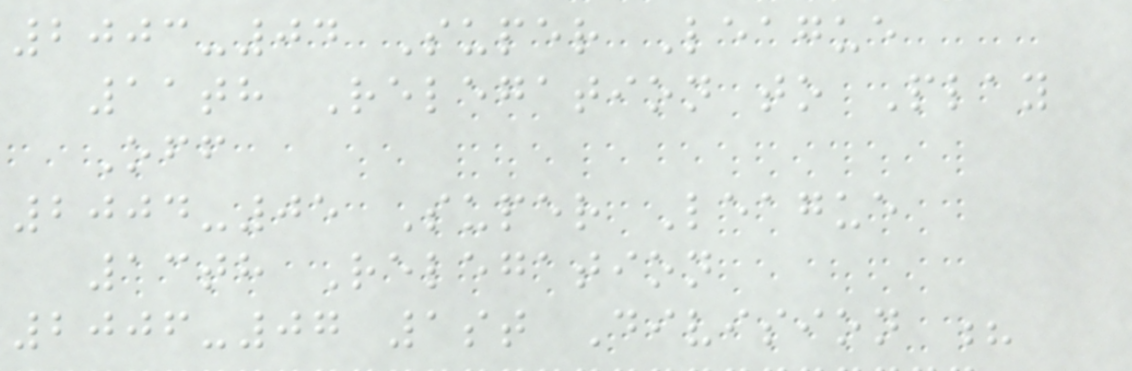2003-04 Super League
11th Relegation to Play
Off
2004-05 Super League
13th Relegation
2006-07 1st Division ?
